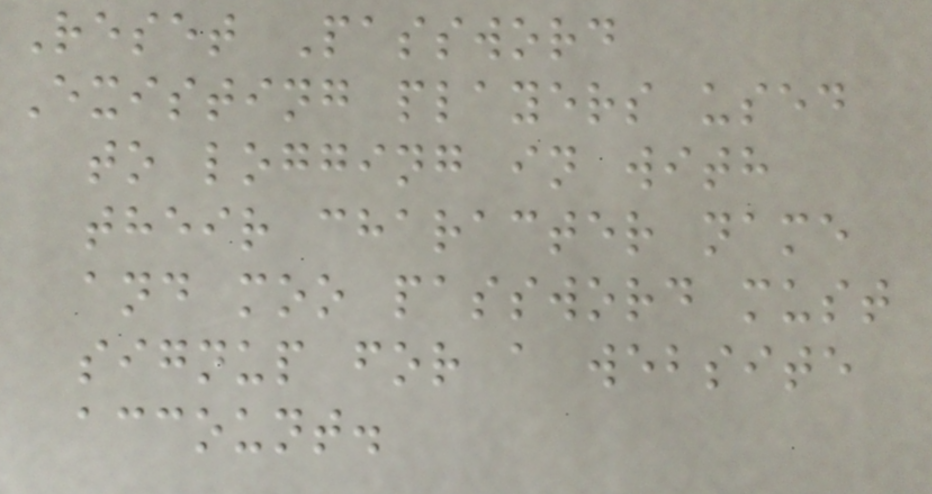Reset Password
Existing players used
to logging in with
their character name
and moo password must
signup for a website
account.
